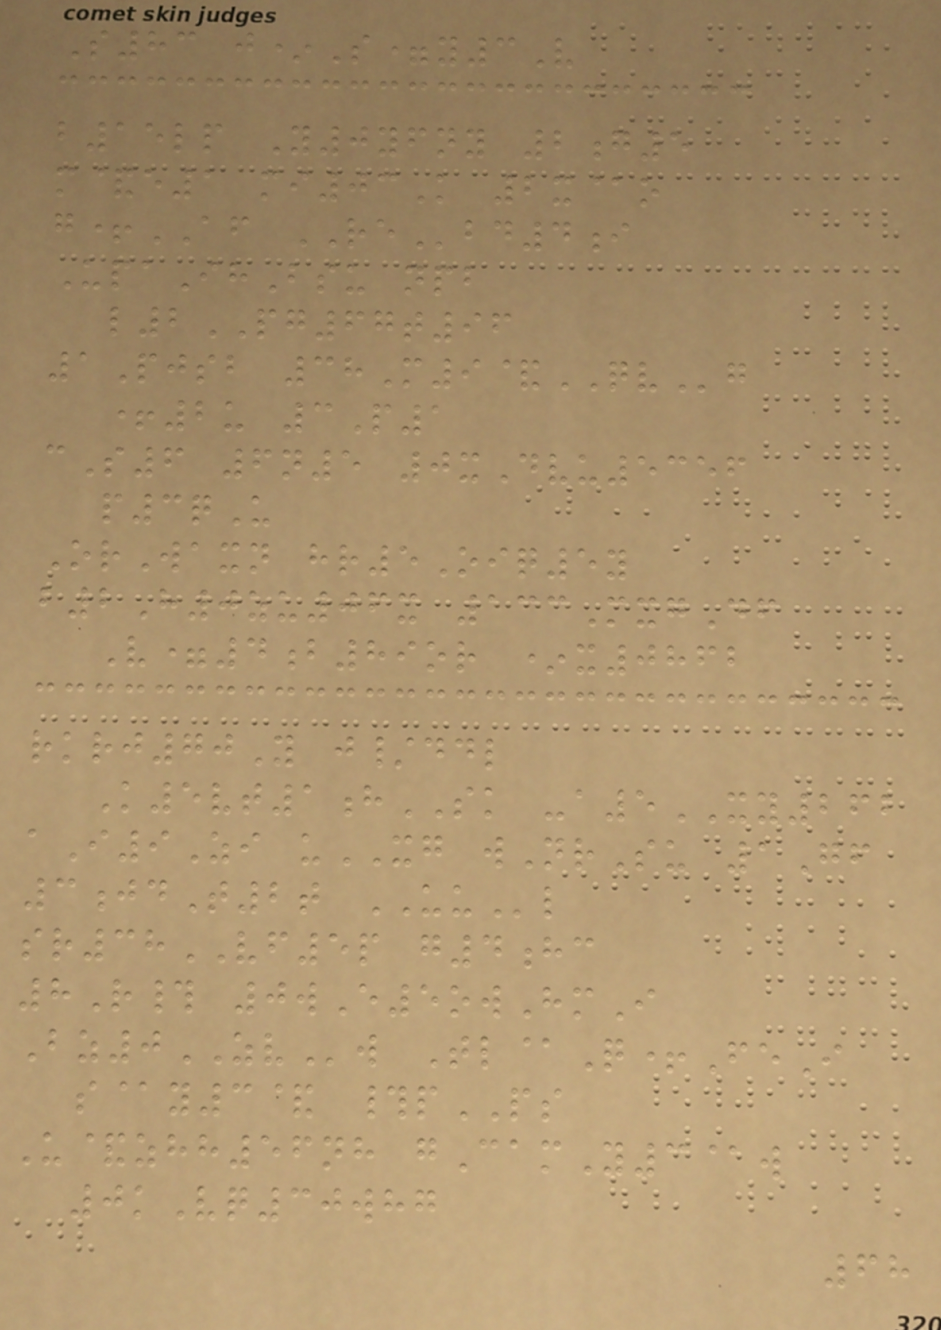S83 j*S=y3V
b15lp Y0yfny 2g5
m&e1 mi03K 2x@o
g+AF REbd4i
UpaIhBsu npb
l2PG67t96
1Pjsb 38M9&QVg
+2u 3P1
cS6 6n5 0xDvu5356
p3qU
OrWaxn hr5Oiq5y
b2H0zu06x 133MxgDf
V=4b89or *x0862
rkrj70Y j/ddl
K5vt1hSK -a5XY262
aI9Zi uXG wNrSu 1Gf
3jdT2t UUl
sr38VF5p g4hc
8R# 0wE5owHmI
Bz0ZVw Tl@Q+FeI
s@y3& #pPS
U&zhh56nh gCamY3@w
0kVq30whg
68
